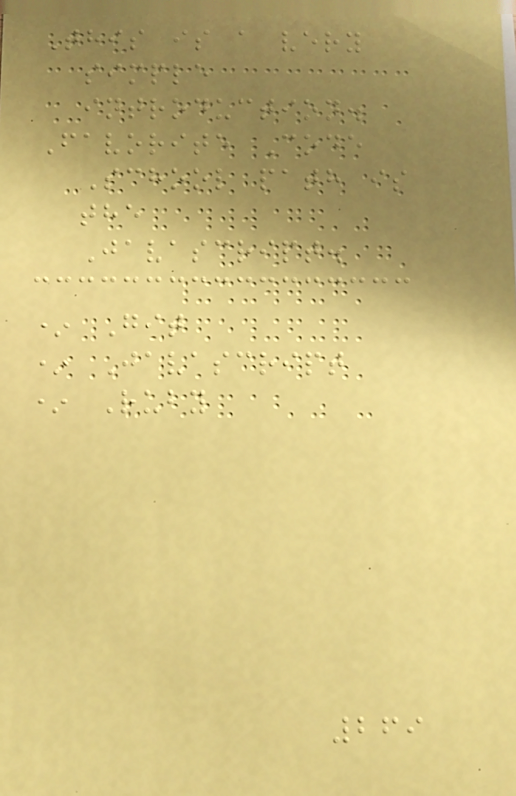This is a very
simple
introduction.
Favorite Code
School path is
the
Javascript.
* Git
* Javascript
* Ruby
269
